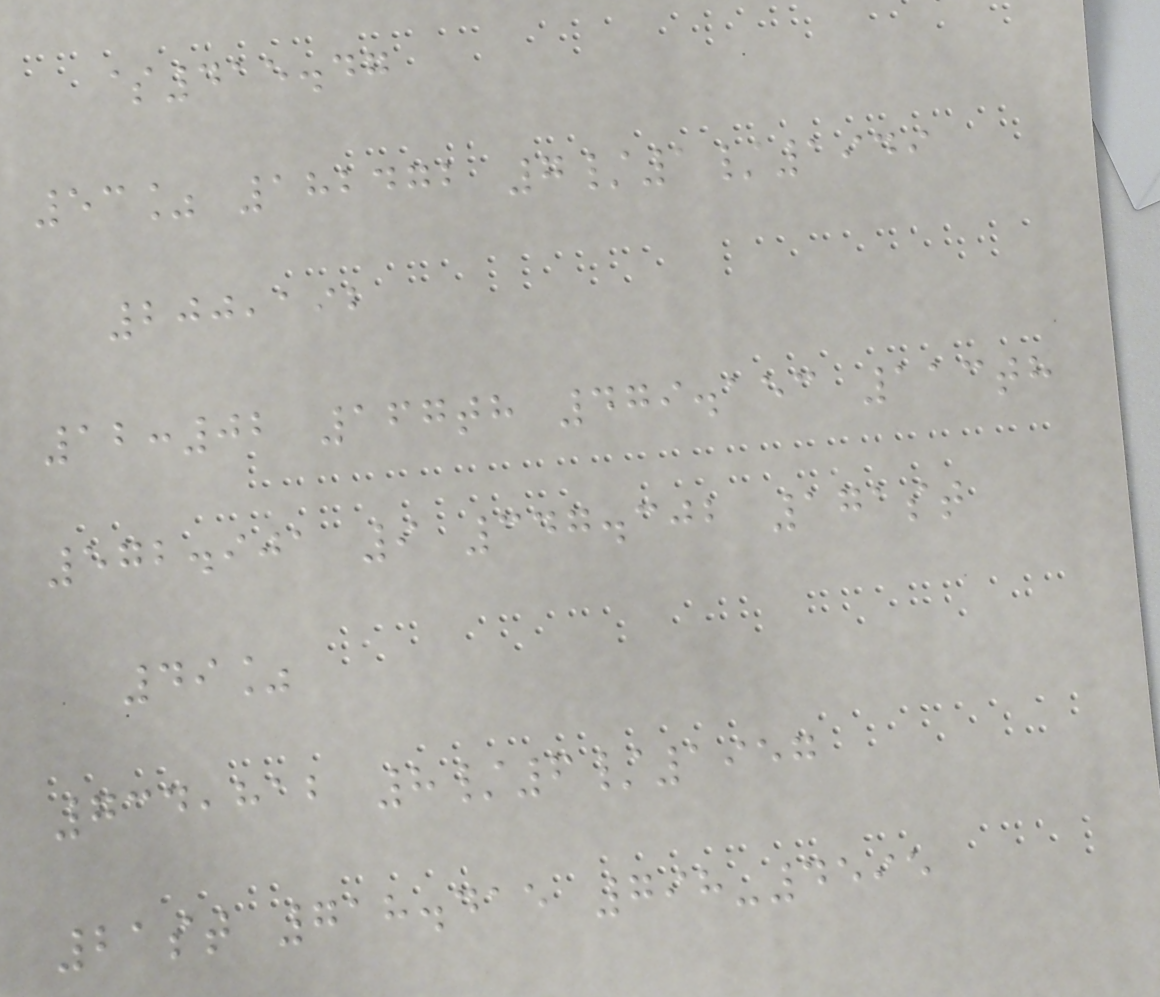$415.47
53% 182472 7/1/1949
200,192
12:02 167th 479.153 113th
572.901 9 347.302 171st
49%
734,812 8/6/1957
21st 718.415 798-4595
